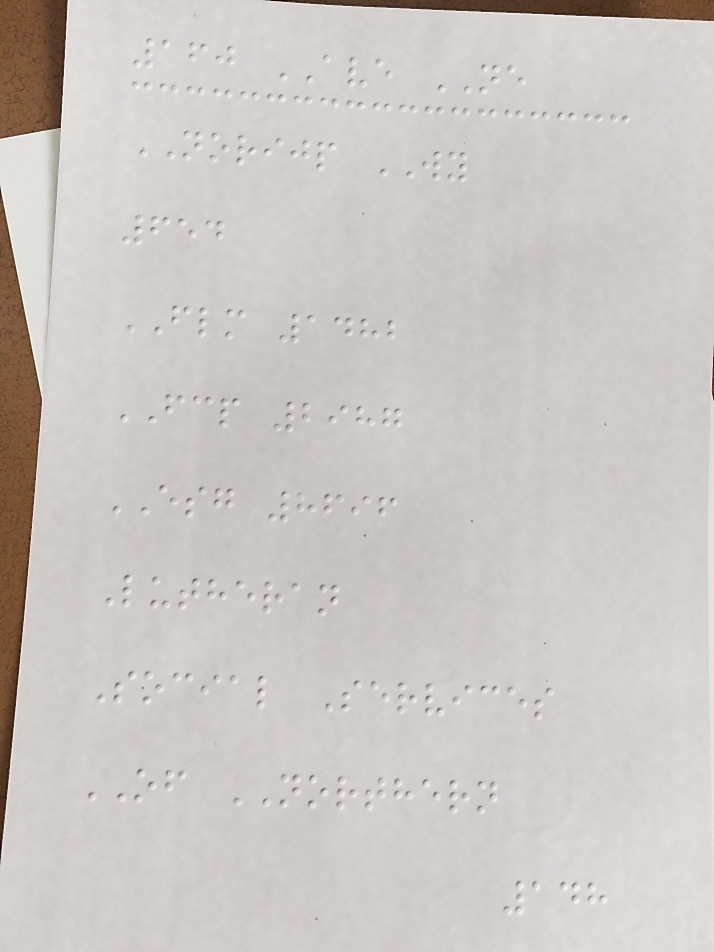160 AVE NE
NORIJP WY
654
FLM 1482
FCP 2987
ESG 8696
Lutheran
Social Services
OF NORTHERN
148
